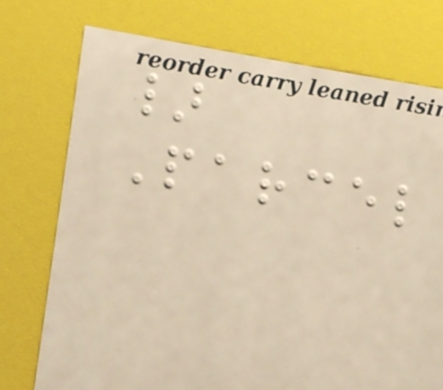}
Parcel
